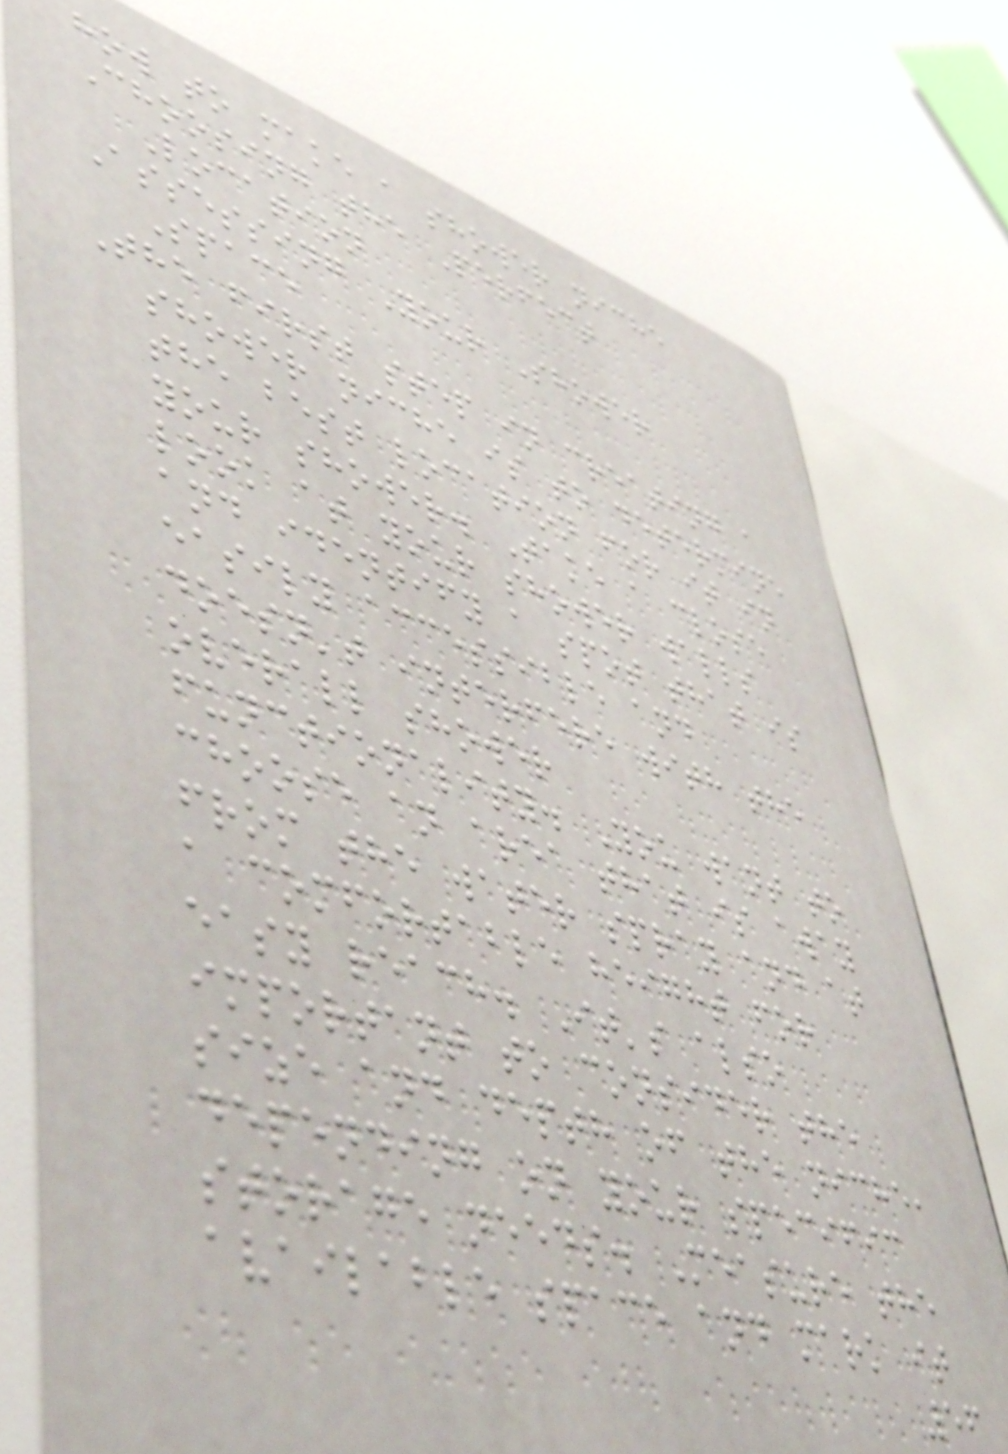how to make a shower niche
Choosing the Perfect
Location
Assessing Your Shower
Space
The first step in creating a
shower niche is to determine
the best location for it in
your shower. Take a close
look at your shower walls
and identify a spot that is
easily accessible and
doesn't interfere with the
overall shower
functionality. You want to
choose an area that is away
from the water spray and at
a comfortable height for
easy reach. It's also
important to consider the
size and depth of the niche,
depending on your specific
storage needs. Measure the
available space and mark it
56
